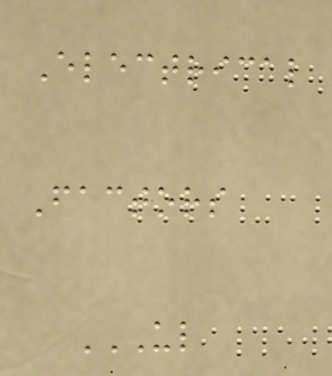Electrical
Factors
UL
